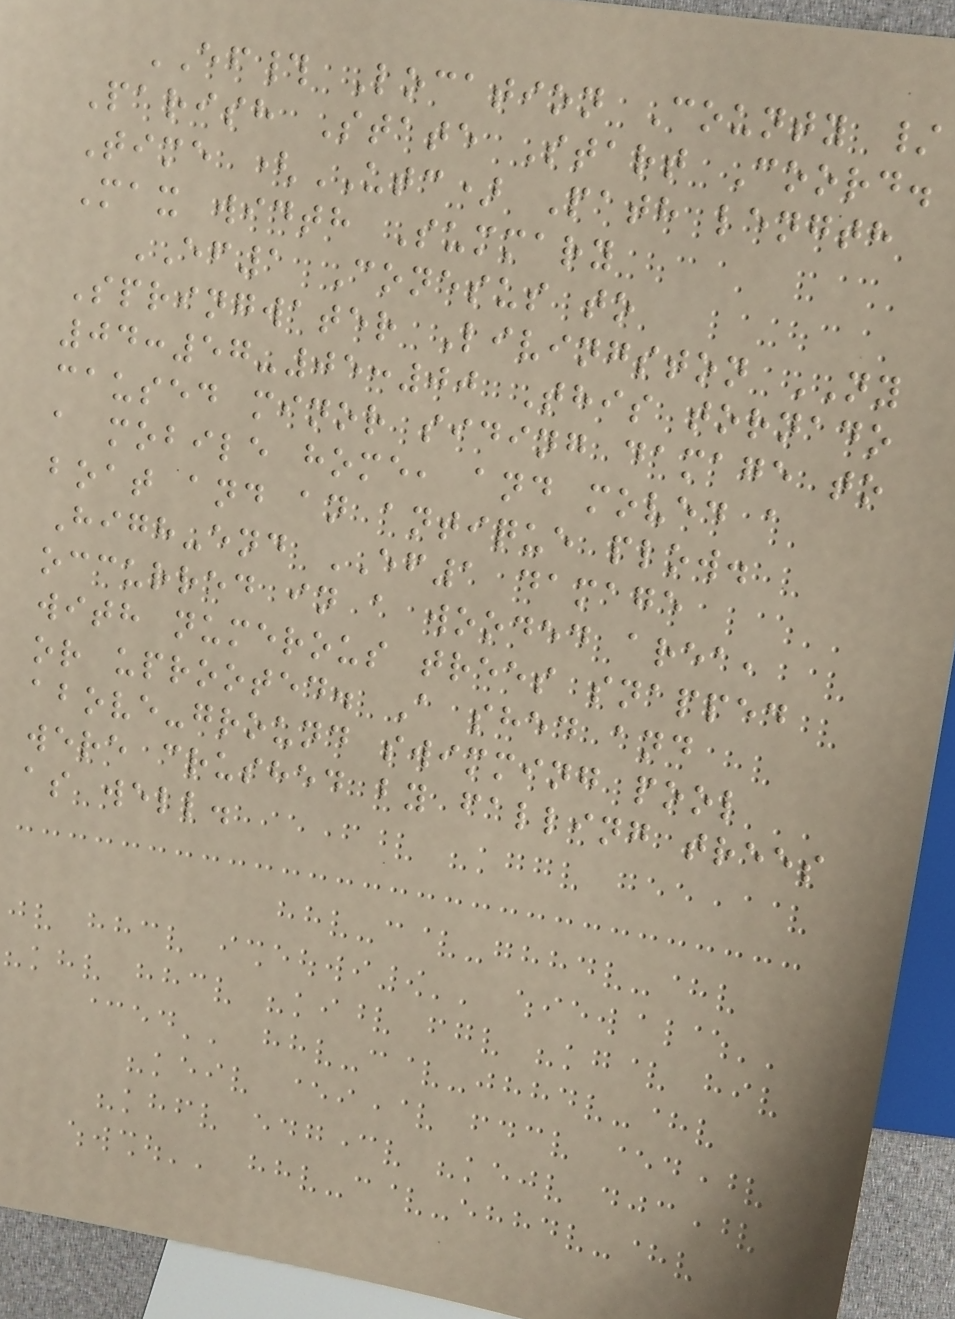EF# Location County /
Parish State Start Coord.
Time (UTC) Path length
Max width Summary
EF1 Conesus to
Springwater Livingston NY
04:57-05:00 This tornado
caused minor siding damage to
a mobile home, and moved a
boat and an antique plow.
High-end EF1 damage
occurred in a wooded area,
with numerous trees snapped
or uprooted. A shed and
above-ground swimming pool
were crushed by falling trees
as well.
